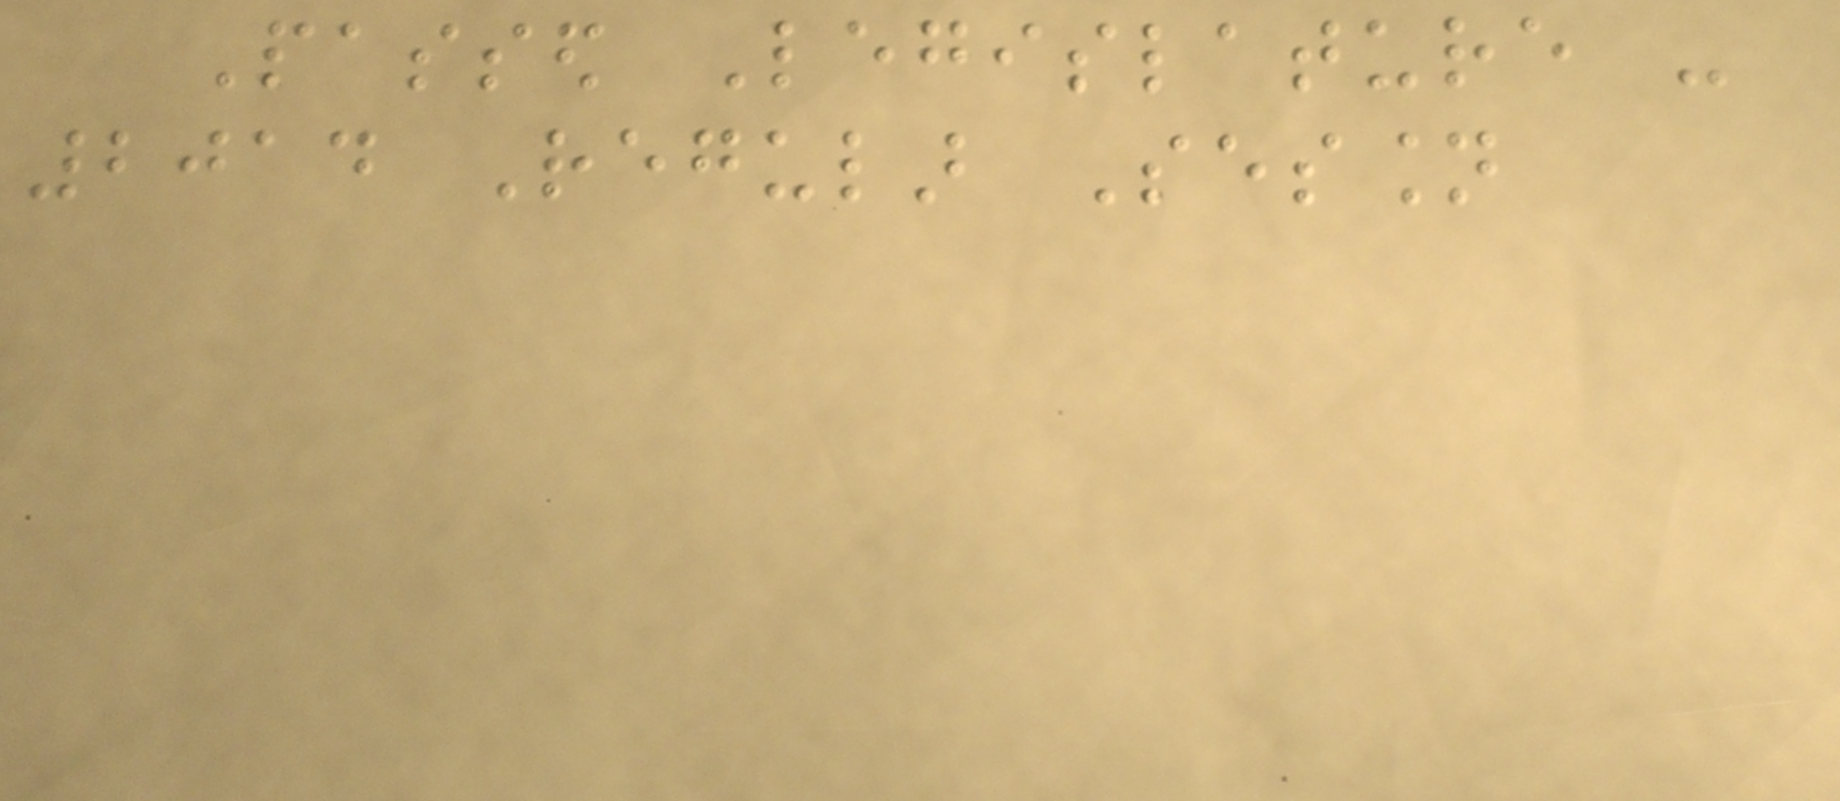Passed Legislature -
2014 Regular Session
